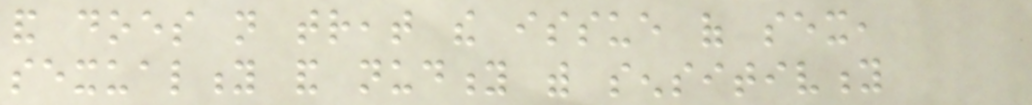and does not treat the issue of sex,
sexuality and nudity with sensitivity
